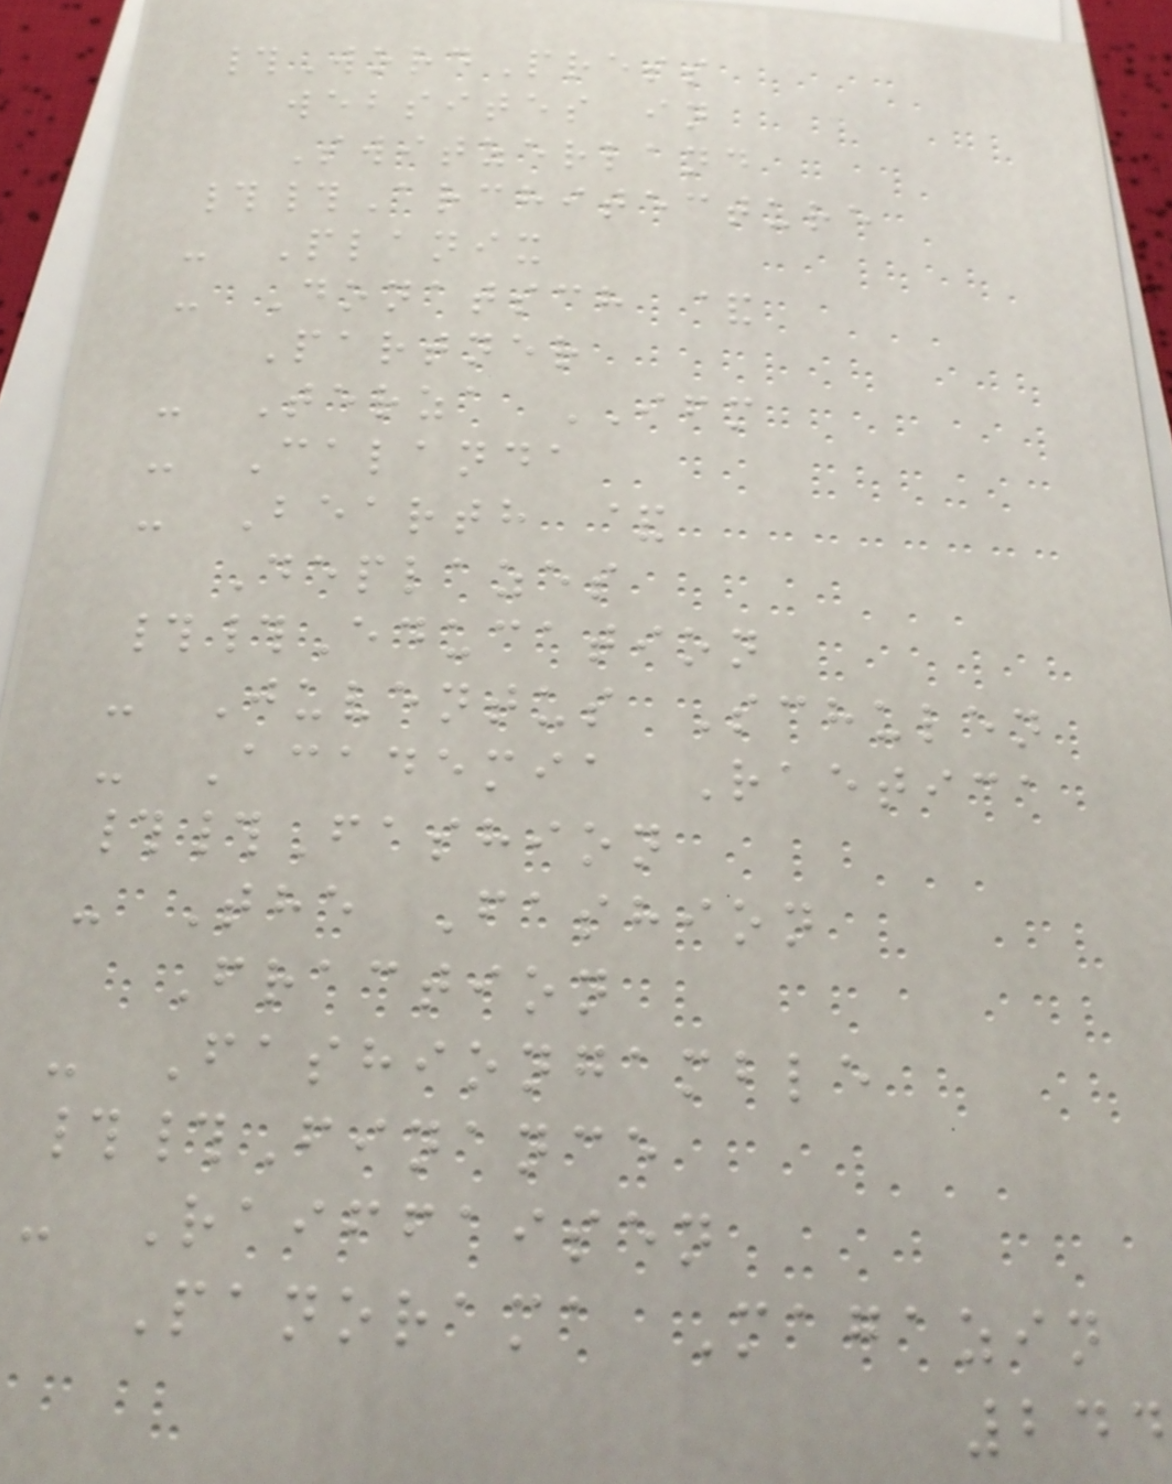#WordPress
websites in
Switzerland
##Architecture
- Planix
- Donatsch &
Partner
- Terza IFM
- Calanda
- Bearth &
Deplazes
##Education
- Juventus Schulen
- Academia Raetica
##Fashion
- The Fashion
Fraction
- Fashiongamble
##Finance
- Raiffaisen
Panorama Magazin
244
